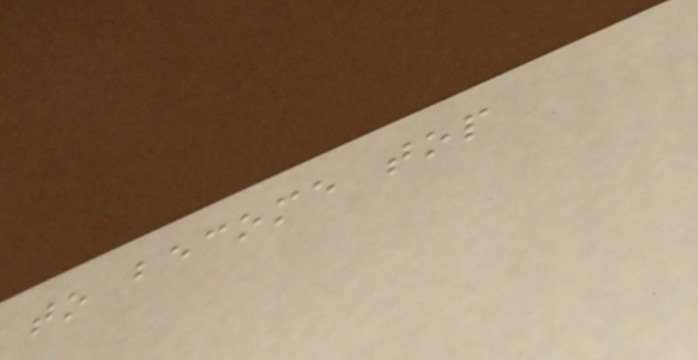to become top
